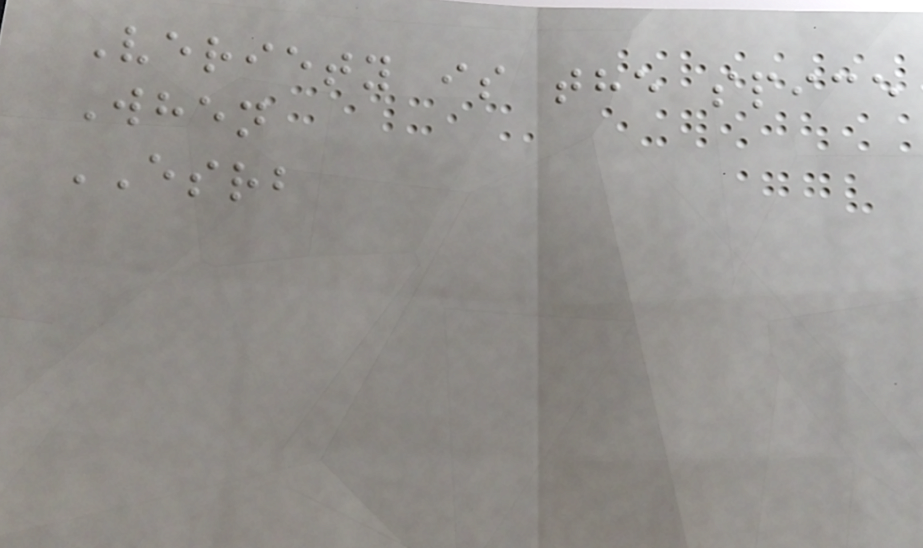Veriety is the spice
When
ESRB
